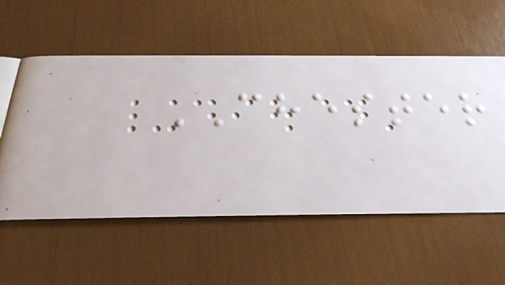CHESTER
